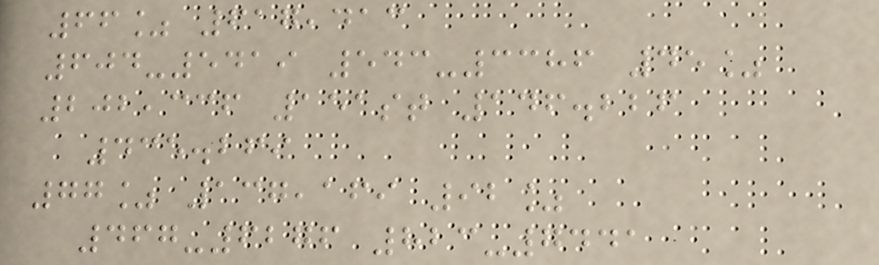66% 617,413
604-5419 543-3386 45%
202,336 151st 146.226
435.269
77% 137,169 92%
467-6276 823-7441
